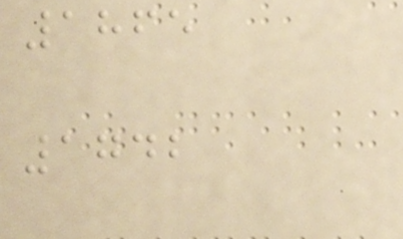1865
1742
